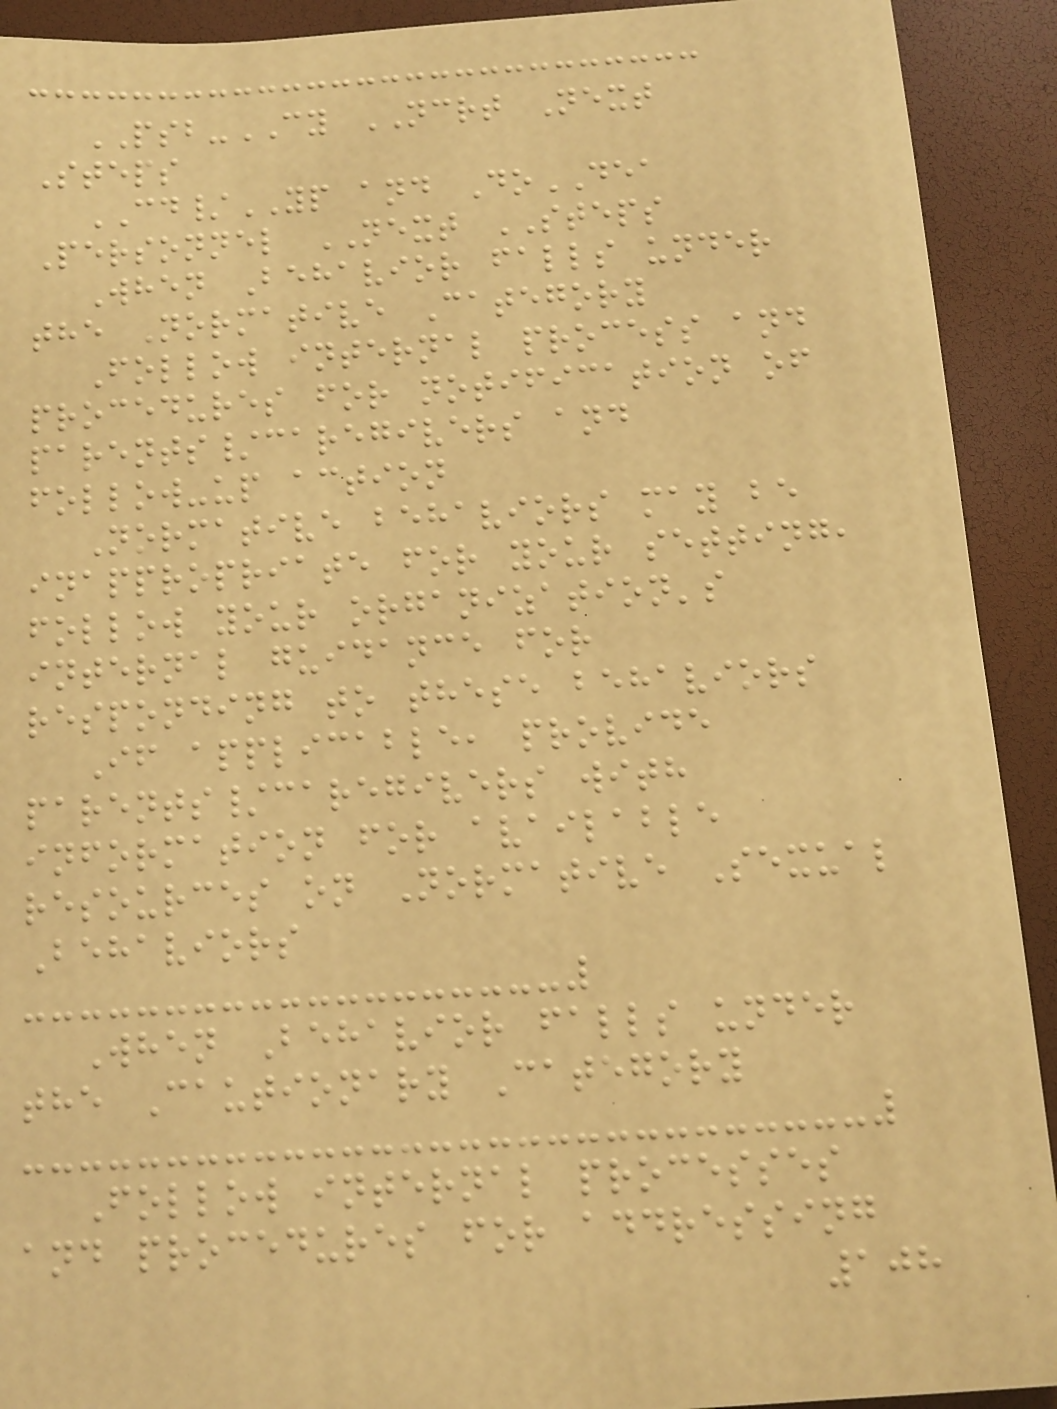PSB-CY NCRT Next
Steps
CD/YP and DoDEA
Personnel NEXT STEPS
When Behavior falls under
the Normative Category
Follow internal process and
procedures for notification of
parents/caregivers and
follow-up action
Normative behaviors may be
inappropriate for your setting,
follow your organization's
internal guidance for
responding to these behaviors
If applicable, provide
parents/caregivers with
information for available
resources on Normative Sexual
Behaviors
When Behavior falls under
the Cautionary Category
Follow internal processes
and procedures for addressing
108
